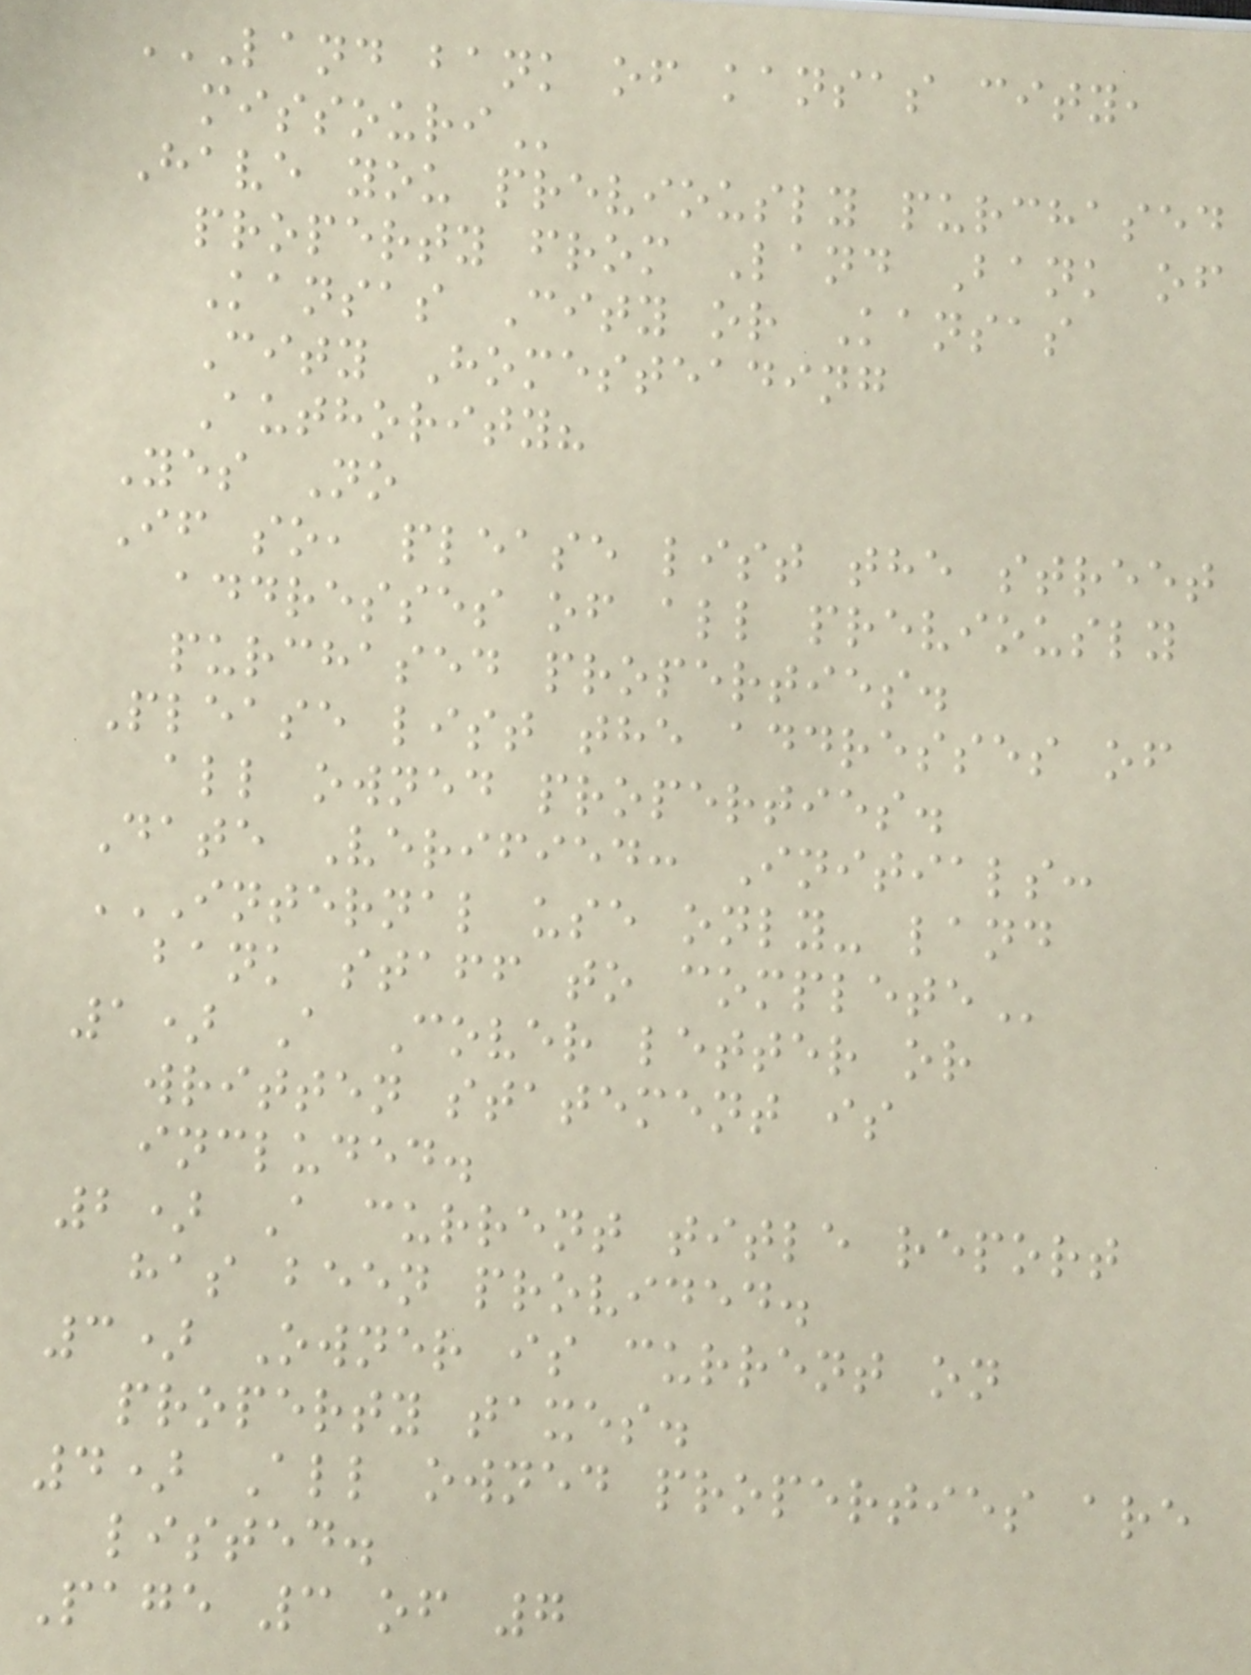LAND BANK OF KANSAS CITY,
MISSOURI
Have you previously purchased
property from Land Bank of
Kansas City or Kansas
City Homesteading
Authority?
Yes No
If so, please list the street
addresses of all previously
purchased properties.
Please list the addresses of
all owned properties.
Date Verified: Initials:
INTERNAL USE ONLY- LAND
BANK STAFF TO COMPLETE
1) A Cover letter or
written statement is
included.
2) A current title report
has been provided.
3) Owner is current on
property taxes.
4) All owned properties are
listed.
Page 3 of 7
